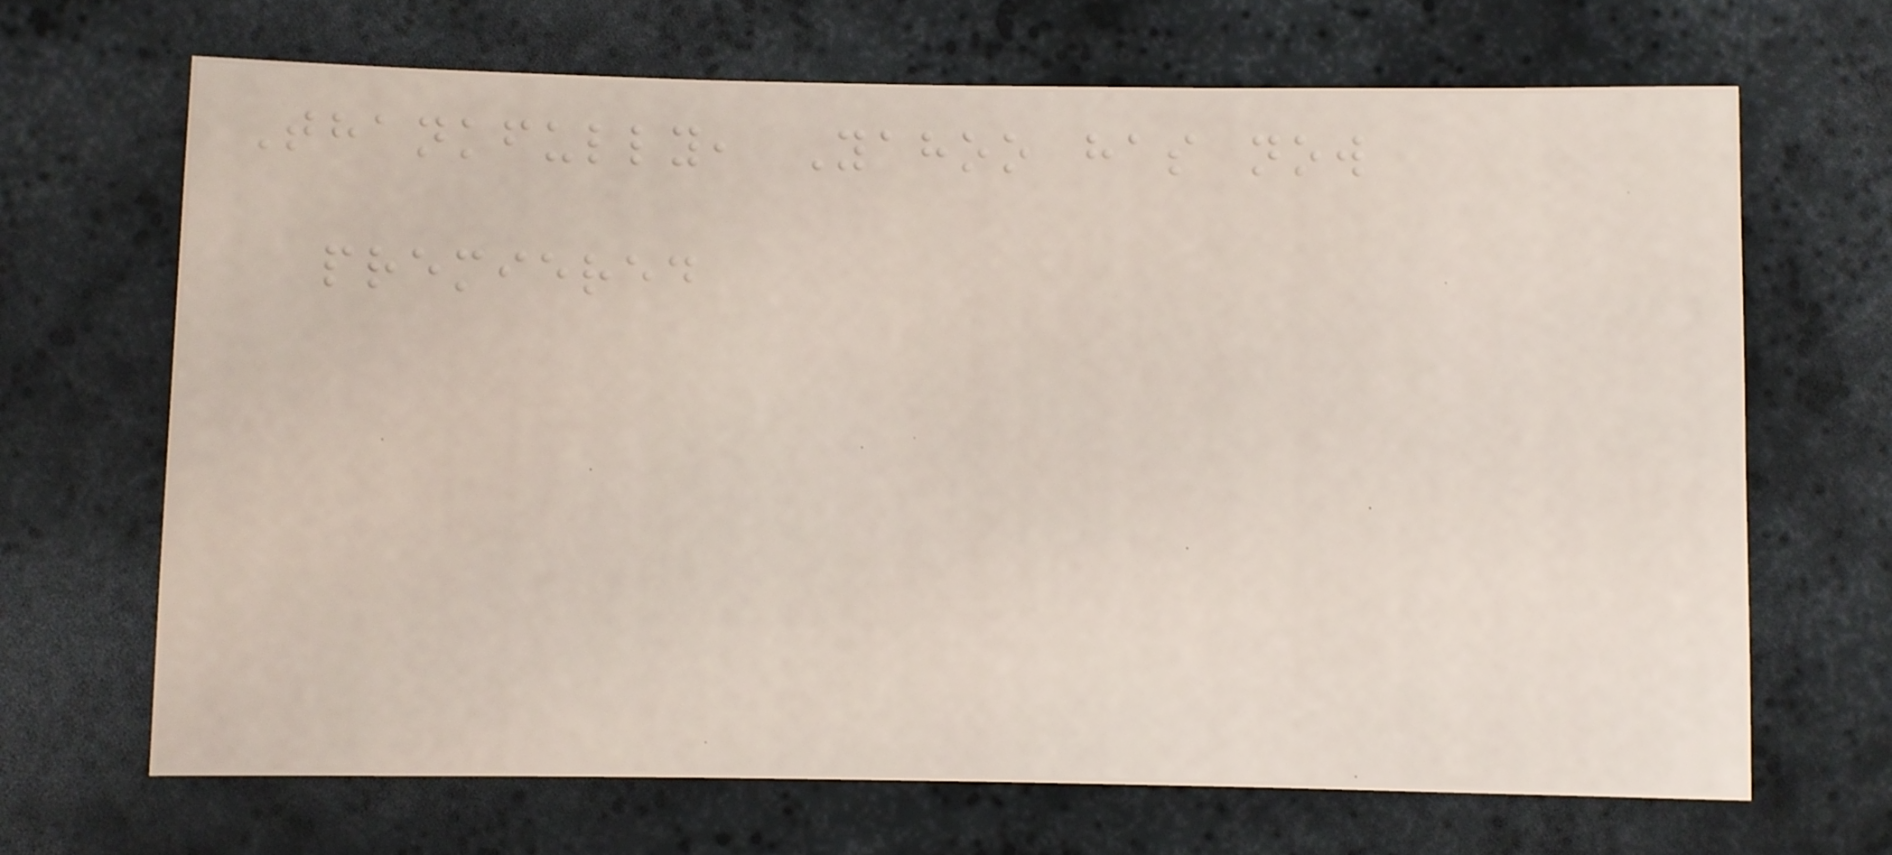Thankfully, Yahoo has now
premiered
